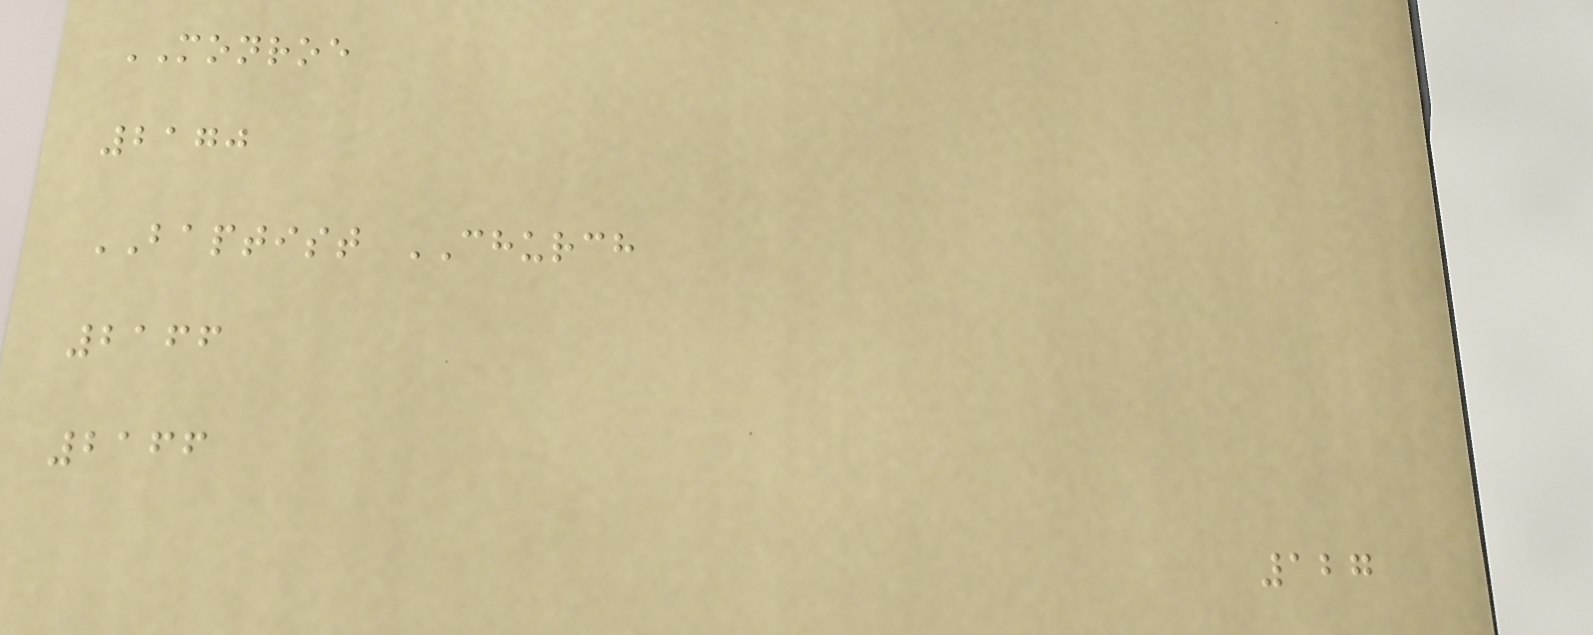MONROE
2170
BAPTIST CHURCH
2166
2166
127
